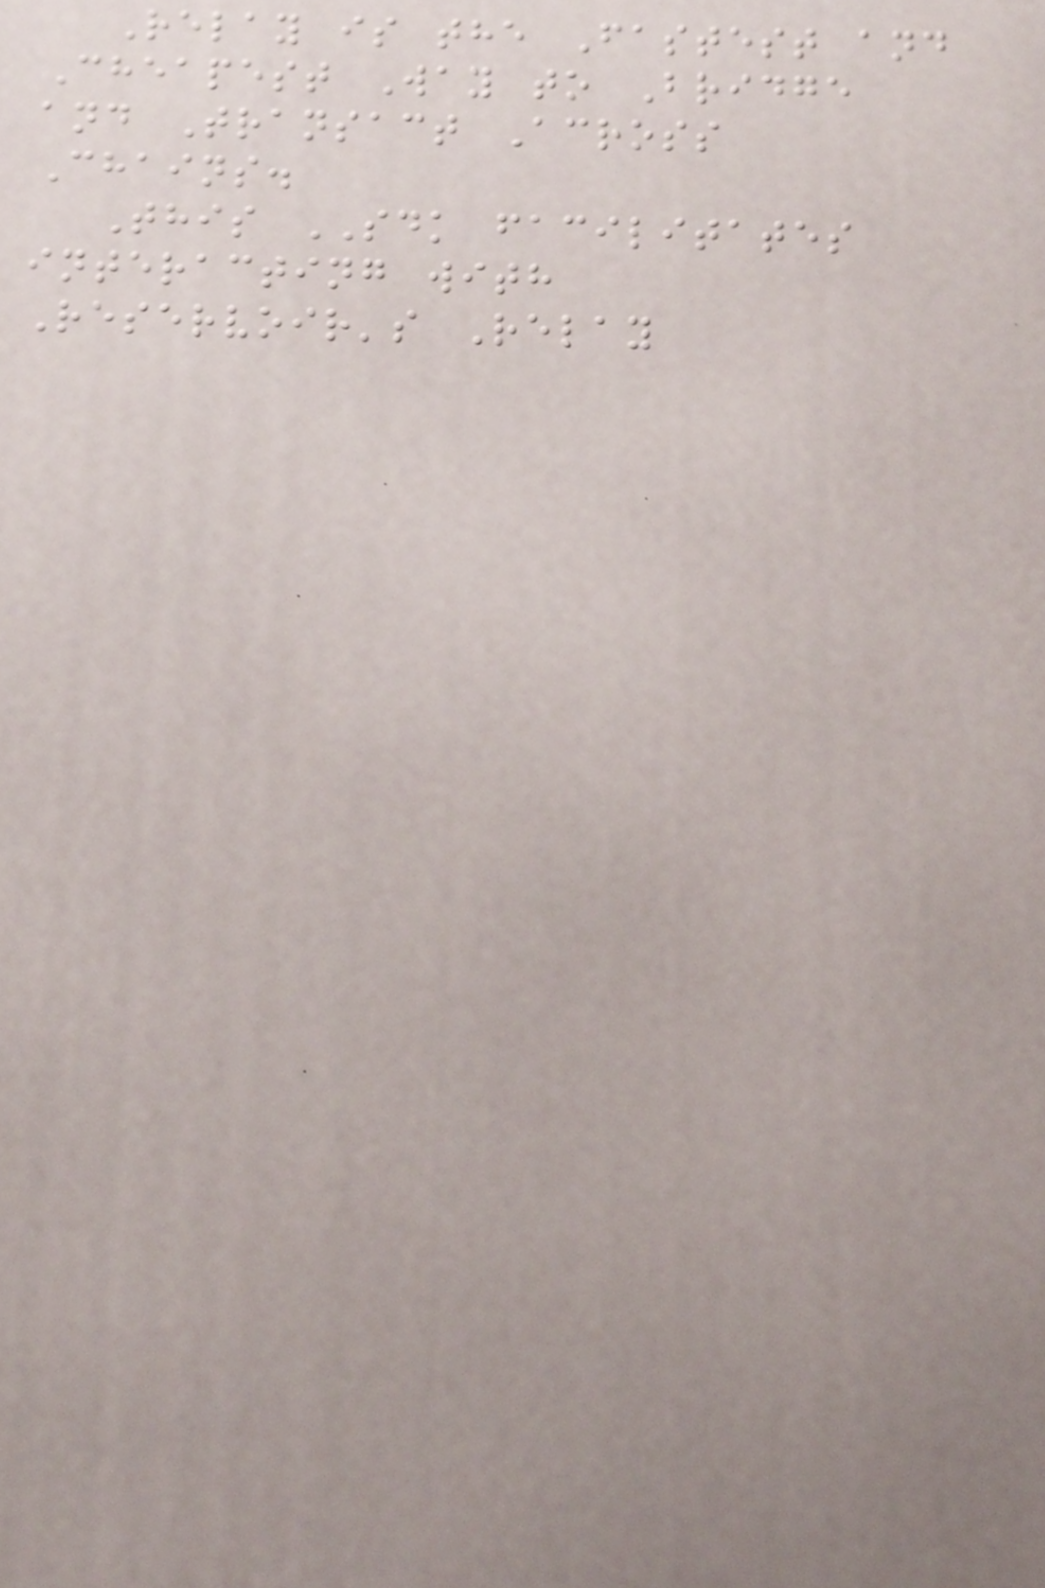Relay is the Fastest and
Cheapest Way to Bridge
and Transact Across
Chains.
This SDK facilitates
interacting with
Reservoir's Relay
